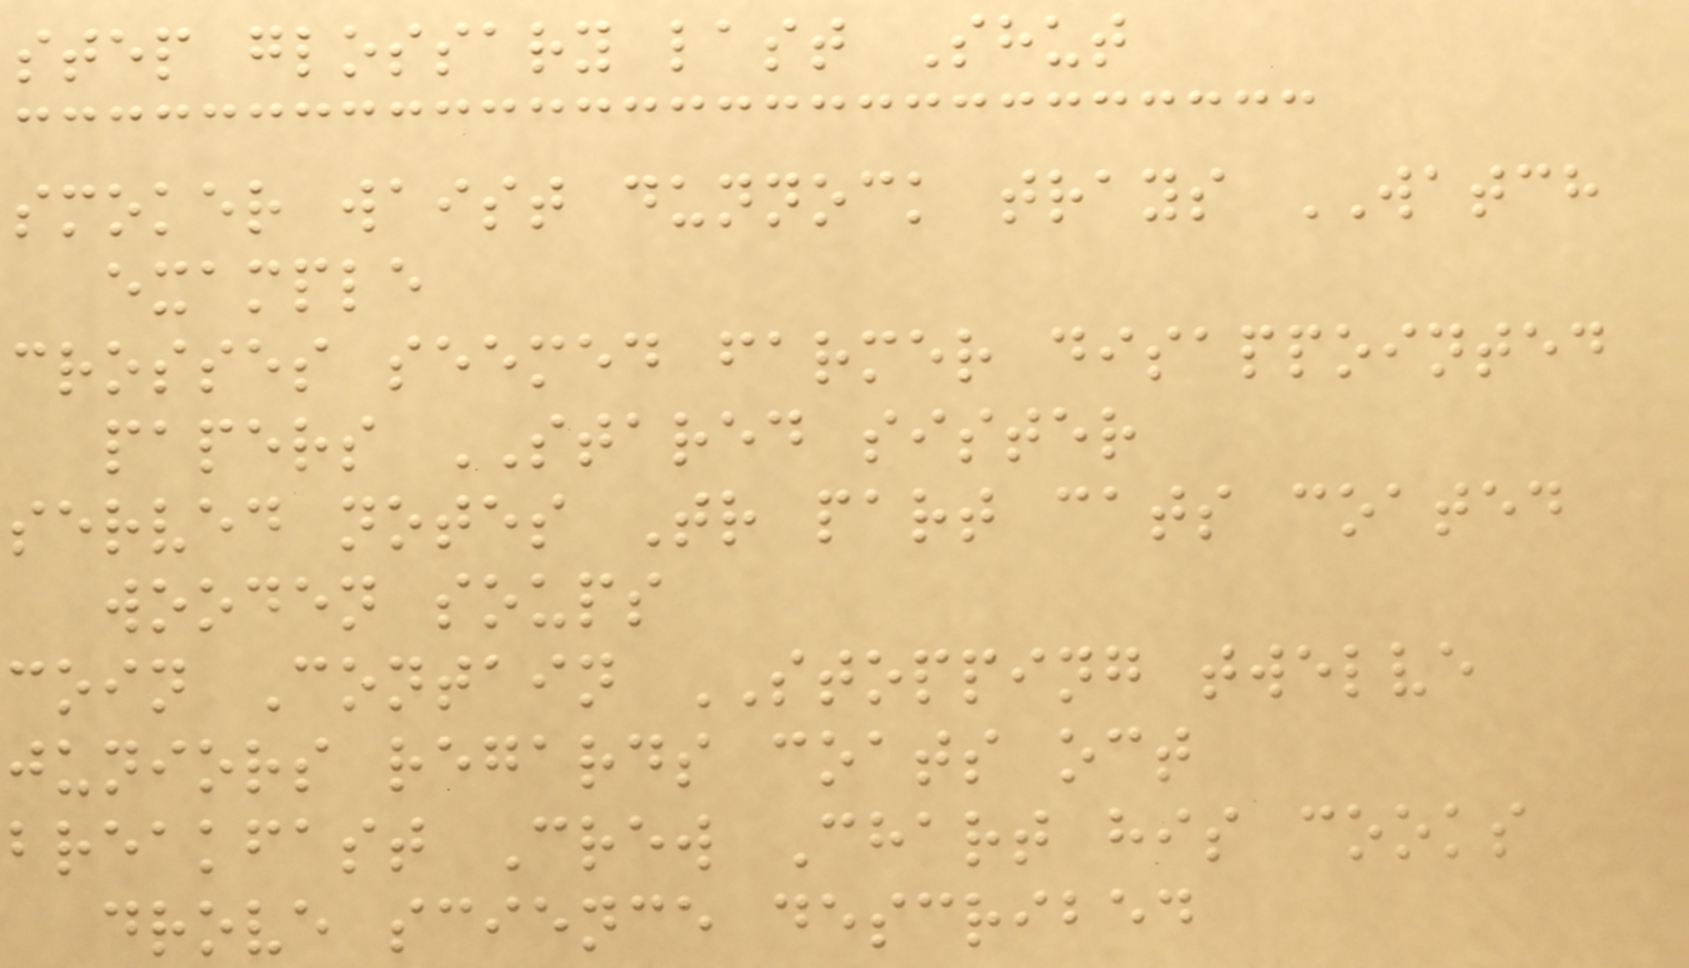step glossary last Shut
smoker waist dunnock trays WATCH
example
crosses seemed farmer disappointed
papers STARED sister
served notes Tr part cats coated
wooden soups
coin Contain STOPPING twelve
juniors regards coats oct
breakfast Crew Chart his cooks
drove science described
